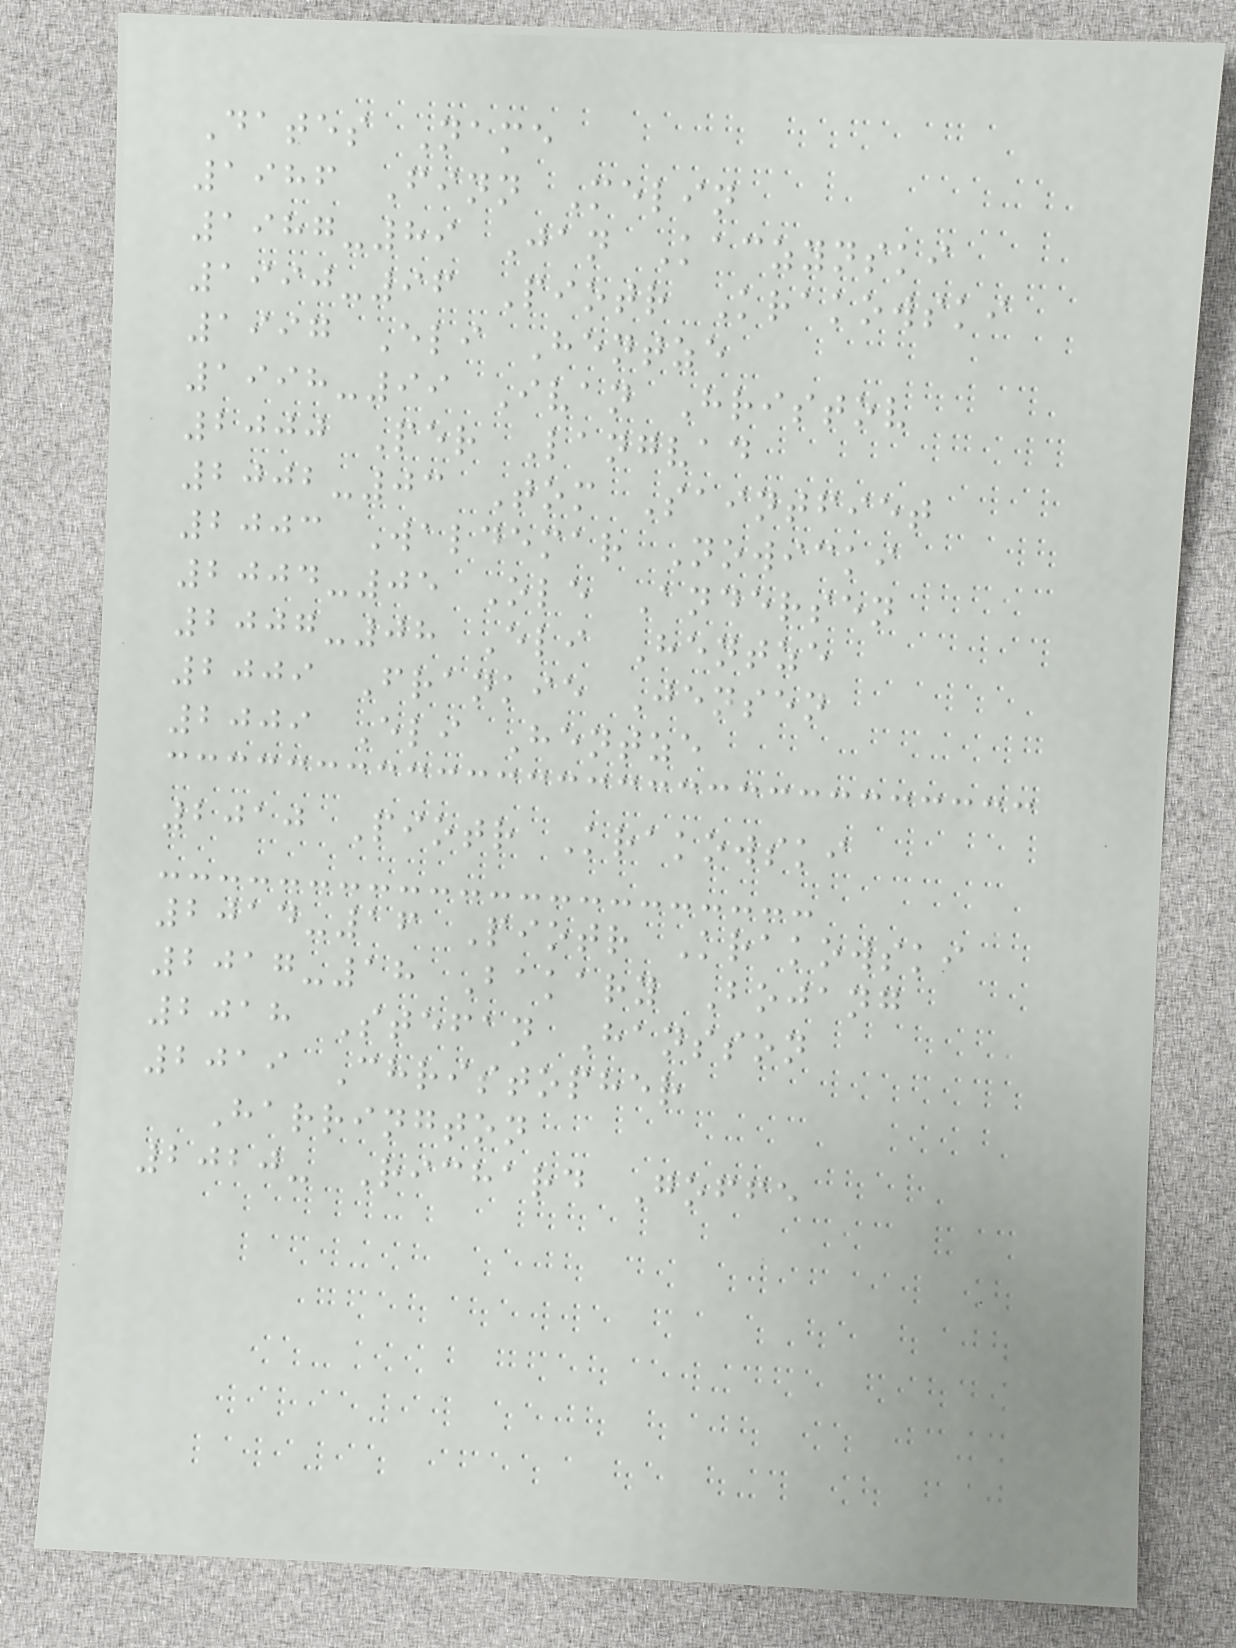Dates Name
1986 Finn Melin
1987-89 Jan Kaczynski
1990-96 Piotr Krakowski
1997 Eli Hentze
1998-99 Ivan Hristov
2000 Per Langvad
2002-03 Tom Saintfiet
2003 Waldemar Nowicki
2004-05 Ole Andersen
2007-08 Eli Hentze
2009 Frankie Jensen
2009 Eli Hentze
2010 Piotr Krakowski
2014-16 Piotr Krakowski
2017-18 Bakary Bojang
2018 Stefan Hansson
2019 Christopher
Harrington
2020- Richard Goffe
